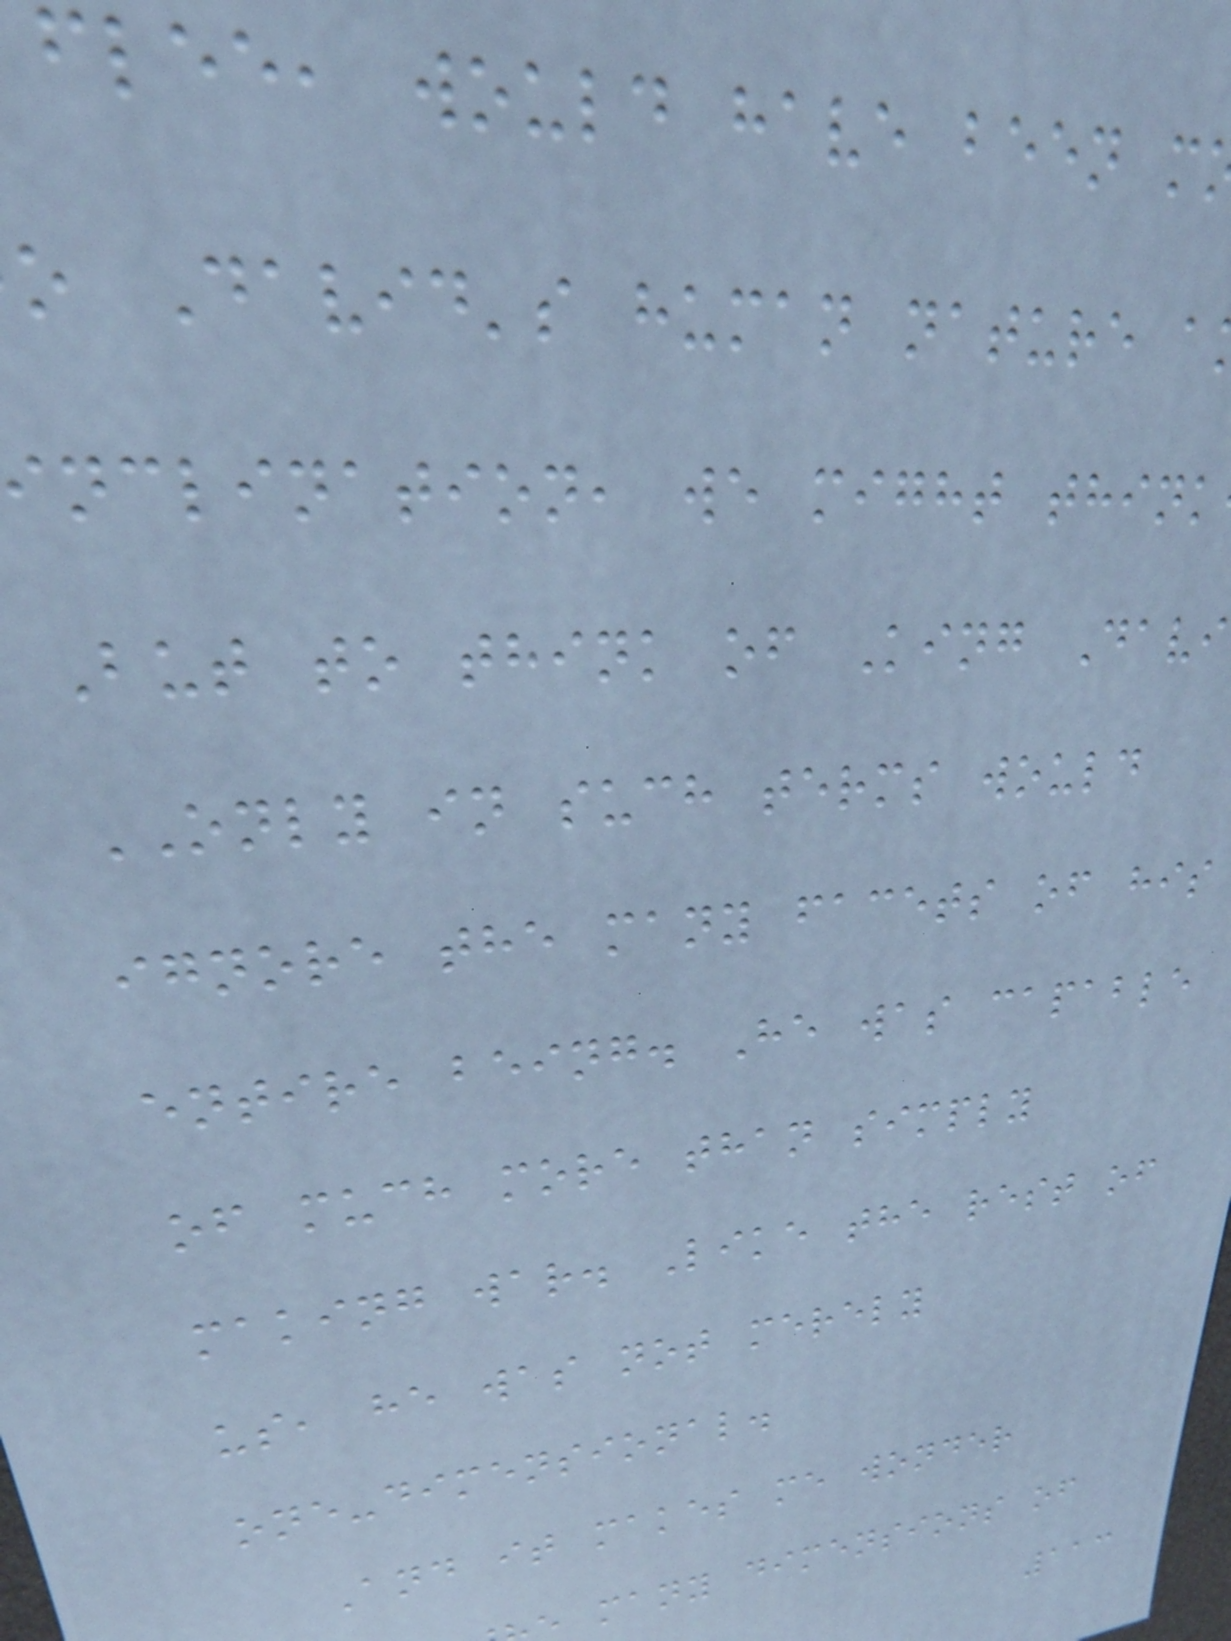flee, would have been m
o David's human nature a
nclination, we might think
But to think of King Davi
ONLY in such terms would
ignore the many facets of his
entire being. He was capable
of much more than simply
making war. Like the rest of
us, he was not merely
one-dimensional.
And it makes me wonder
many dimensions of
113
